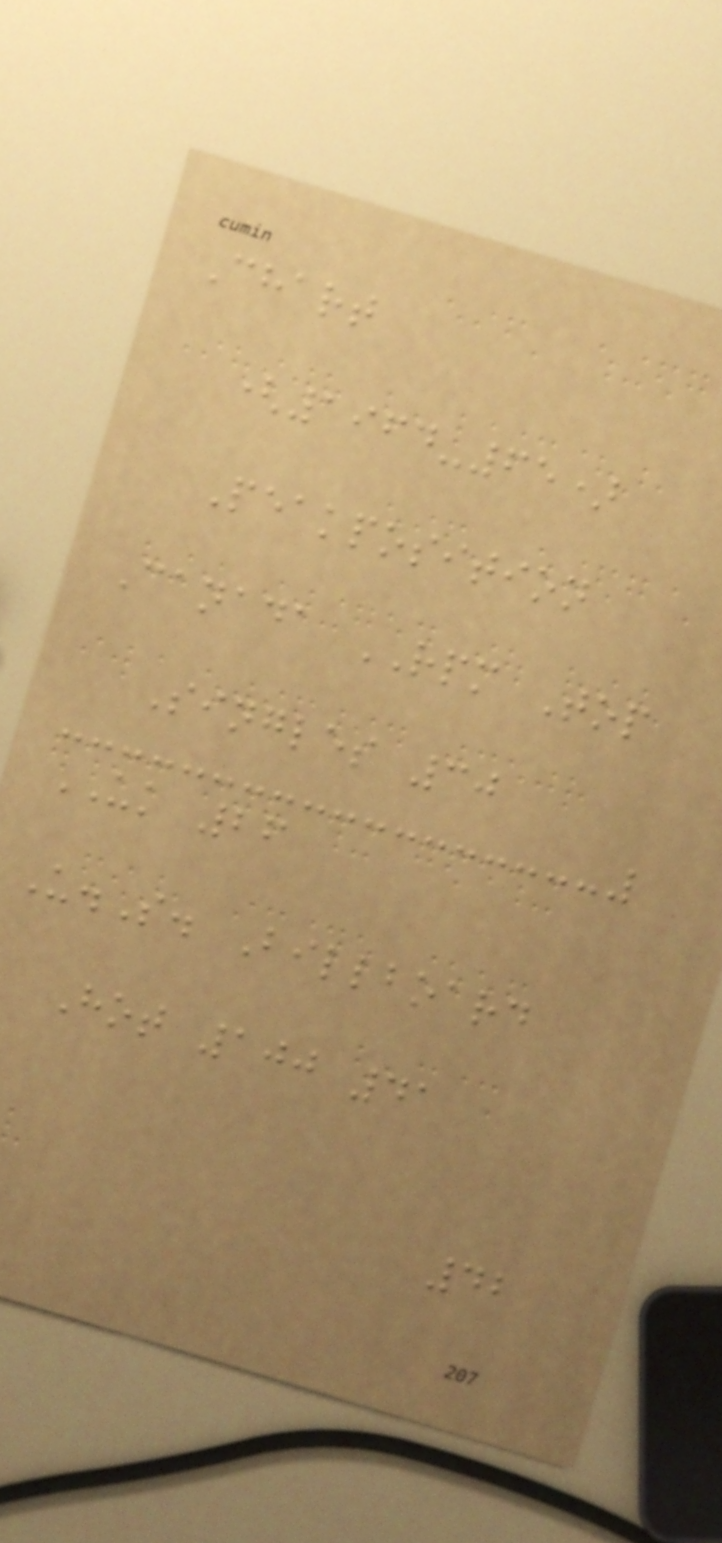Chart
(1964-65)
Peakposition
Canada RPM Top
Singles 30
UK 26
U.S. Billboard
Hot 100 41
42
